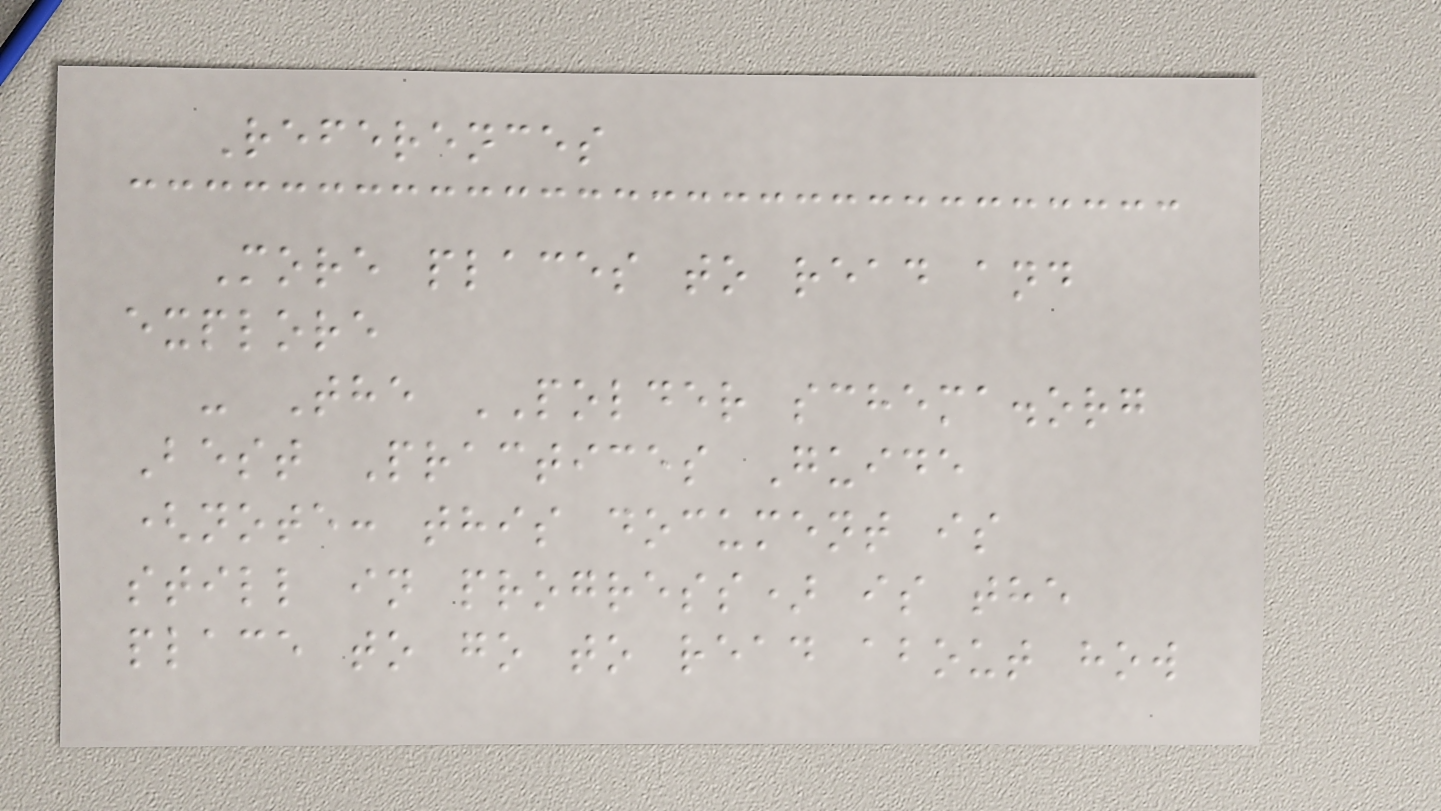References
More places to read and
explore
- The POLDER schema.org
Best Practices Guide
(note: this document is
still in progress) is the
place to go to read about how
